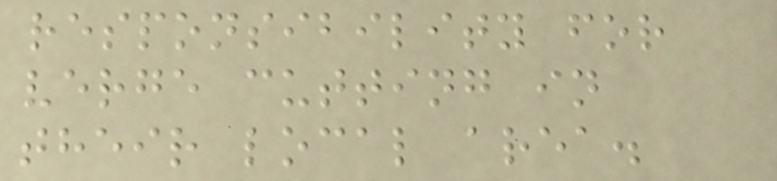responsibility for
verge cutting in
their local area.
